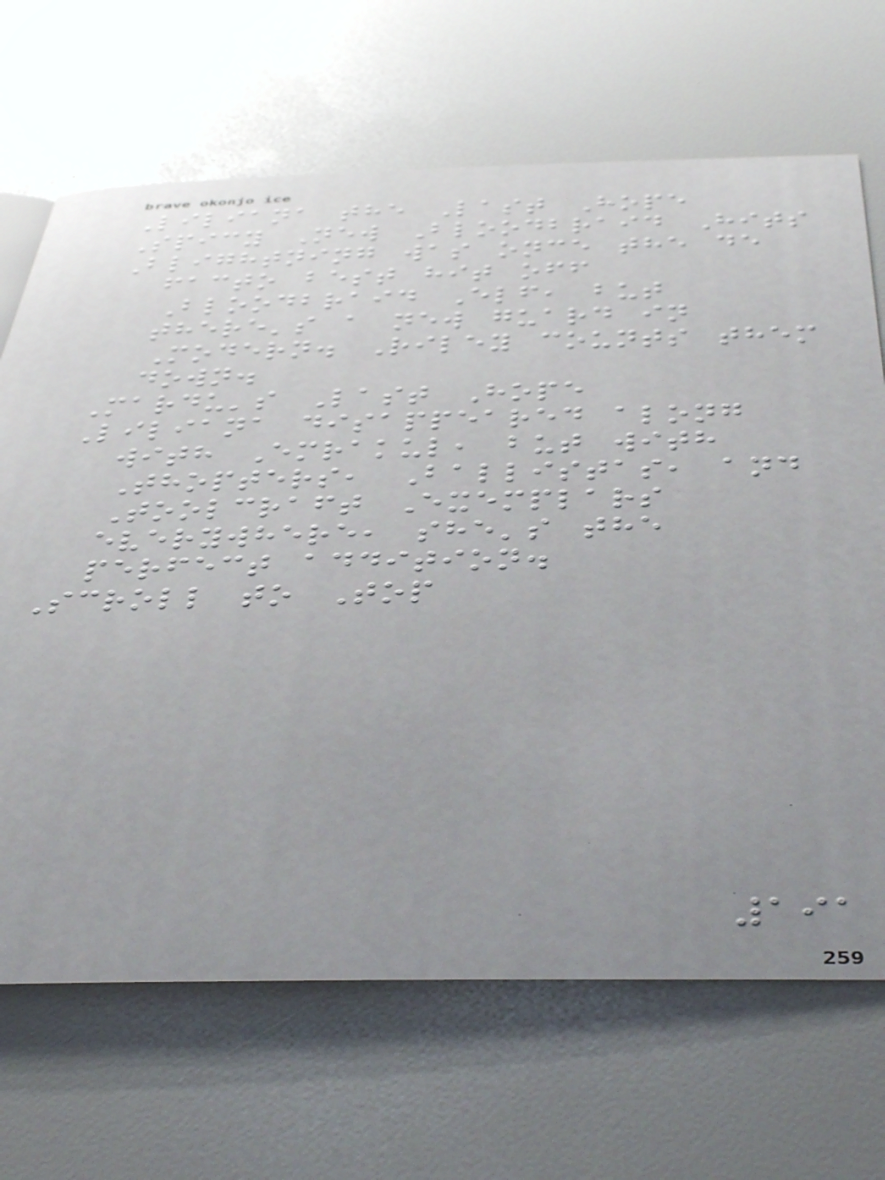Liliana the Last Hope
Spicy New Bloodbraid Hits
Blightning was once the de
facto best hit off
Bloodbraid Elf, but
there's a new guard in
Modern. Riley counts them
down.
Mardu's Last Hope
Liliana disappeared along
with Emrakul, but with
Thopters, Ballistas, and
Toolcraft Exemplars
everywhere, she's the
perfect addition.
Scroll to Top
191
